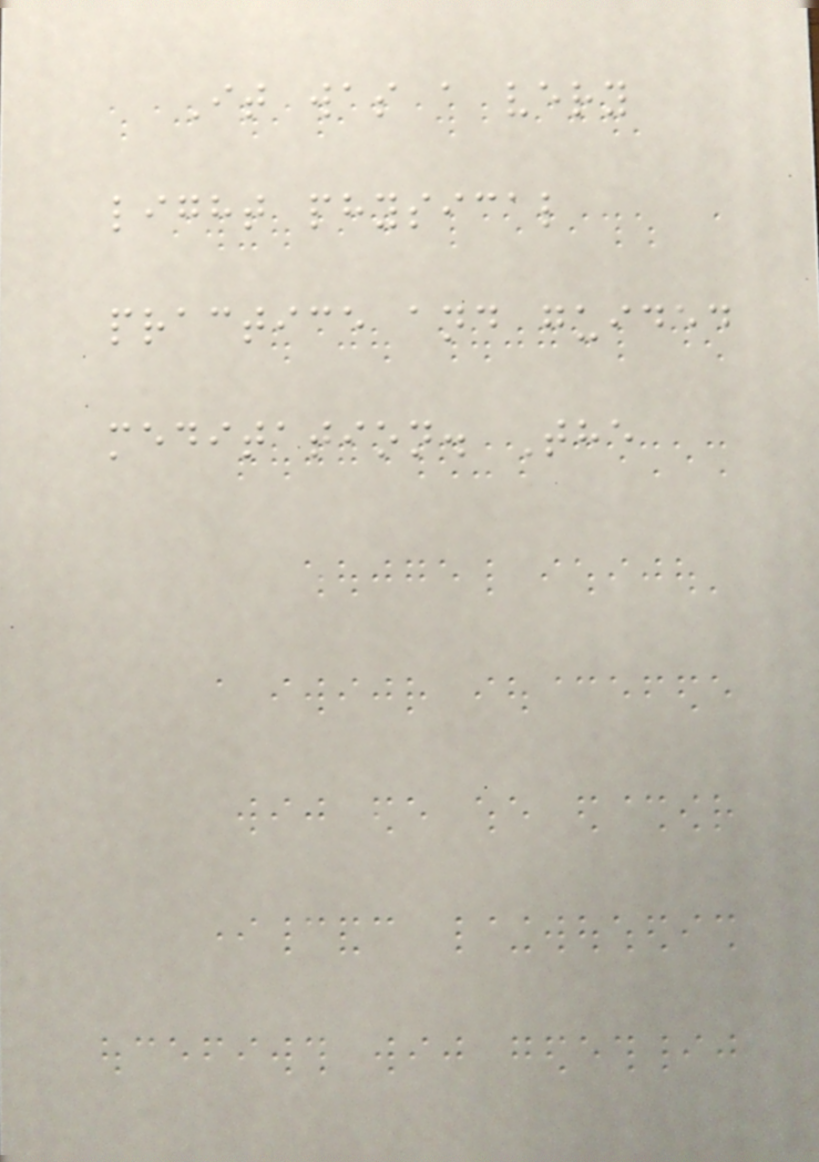It was a very
light physical
practice and guided
meditation. The
